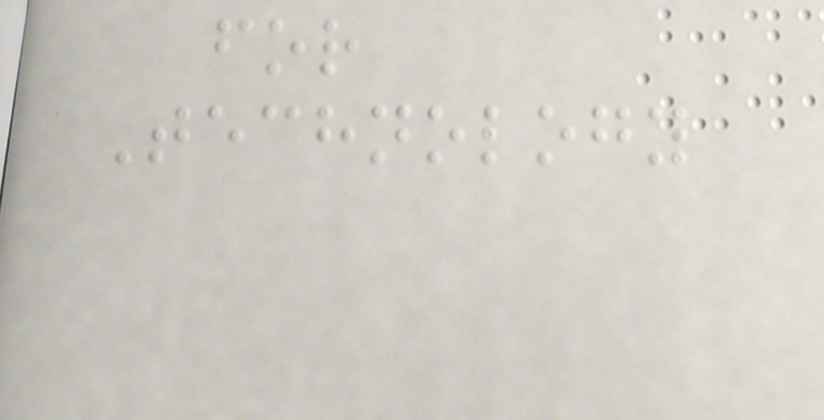for
Technology
